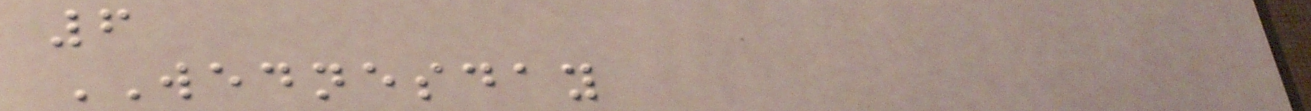6
WEDNESDAY
